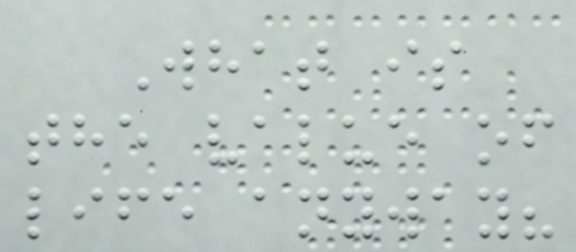What is
the value of
life anyway?
